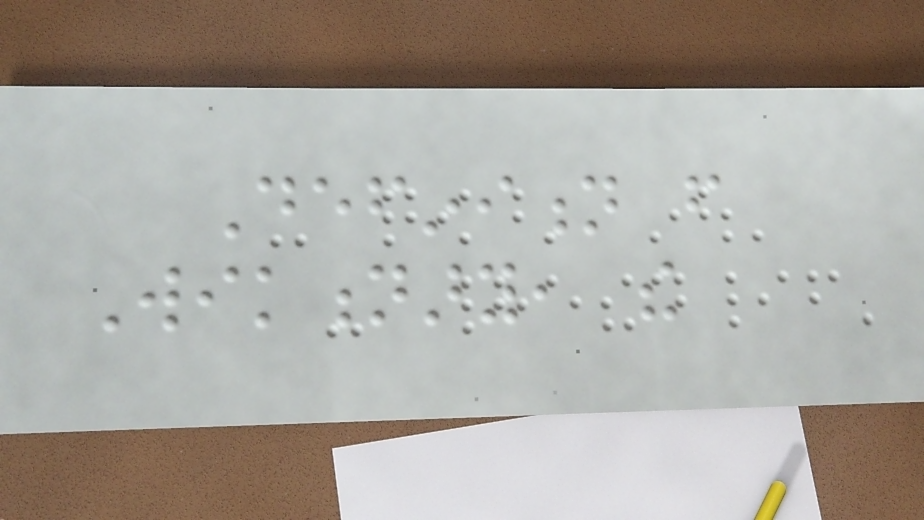Definition from
Wiktionary, the
